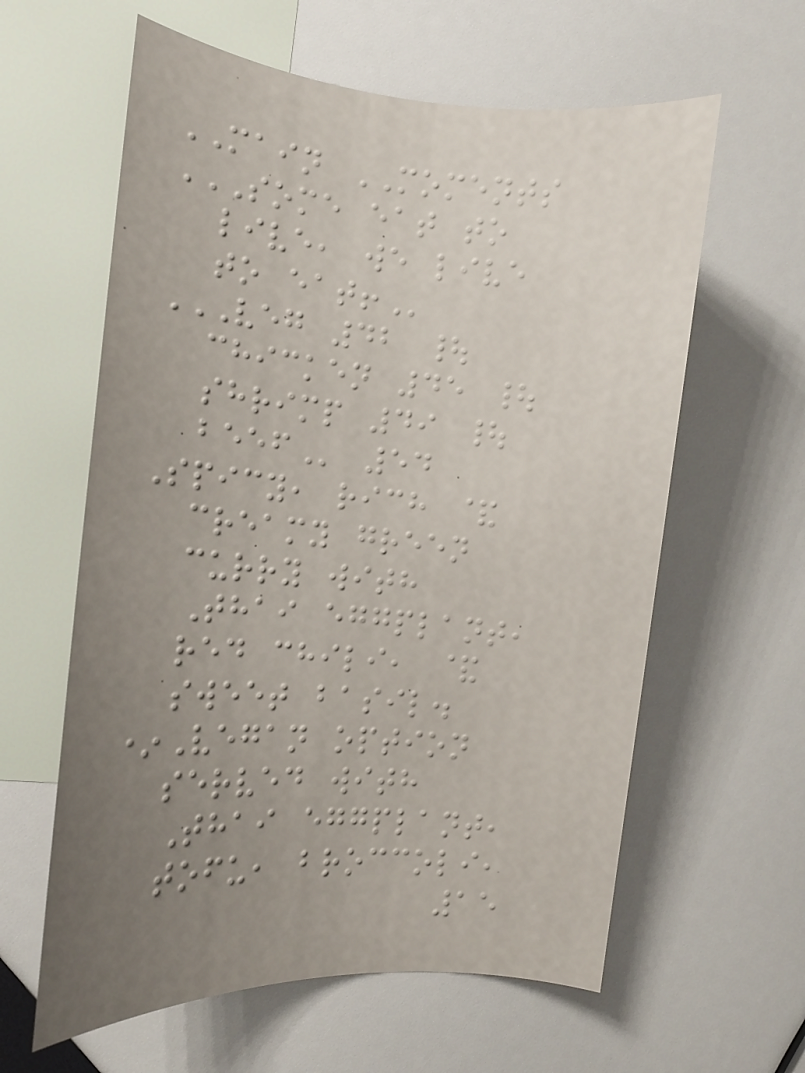MAIN MOMENTS
SOME EAT TO
LIVE, WE LIVE
TO EAT!
VEG 42 |
CHICKEN 45 |
SHRIMP 49 |
BEEF 54
Spicy, rich &
creamy green
curry with
Thai eggplant,
red chili, &
sweet basil.
*Vegan option
served with
Thai eggplant,
tofu, broccoli,
15
